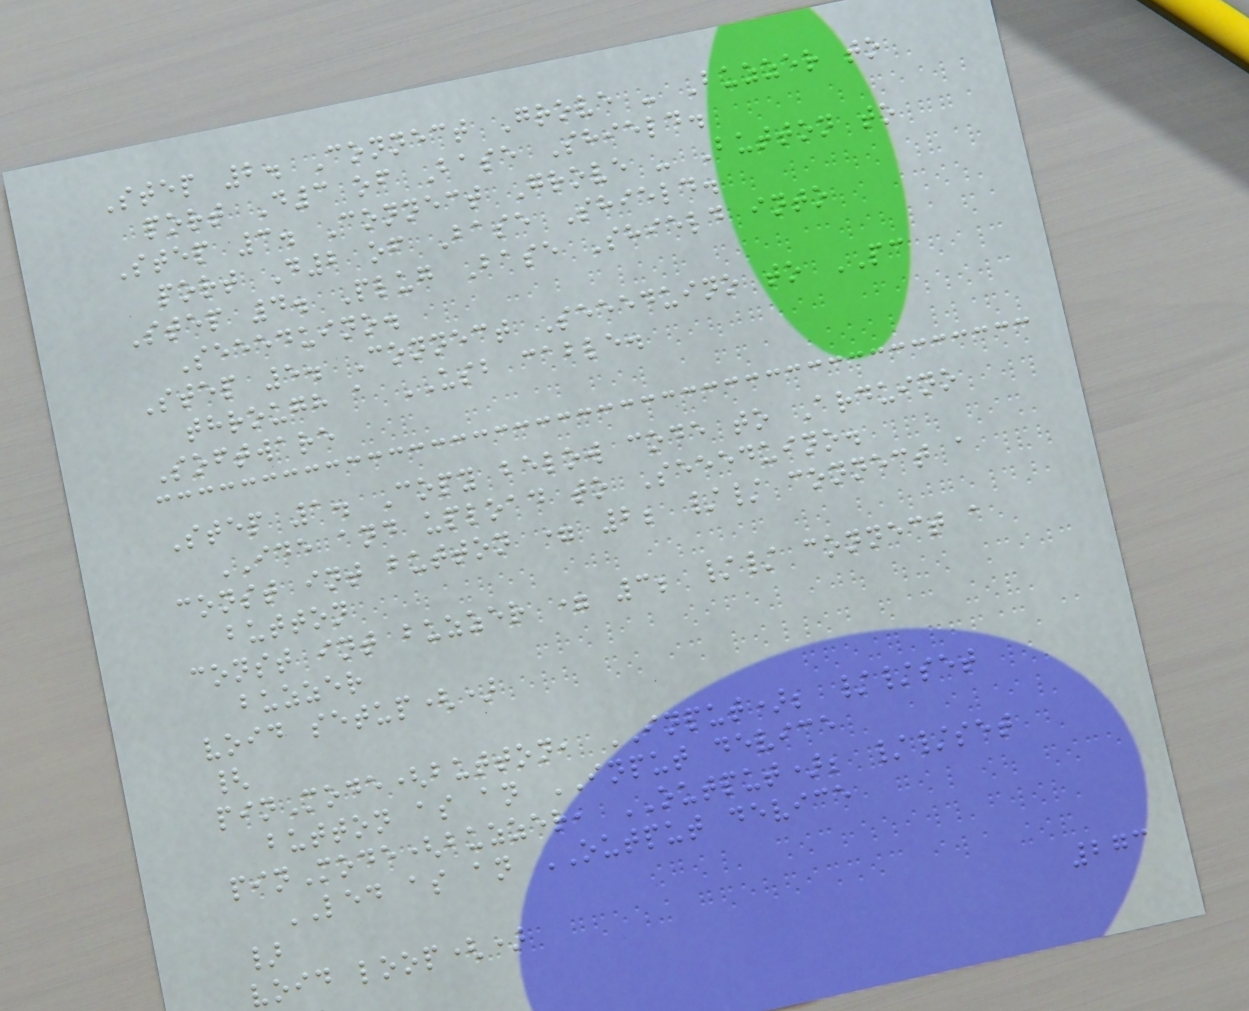Step 2. Connect Grove - Buzzer to
port D3 of Base Shield.
Step 3. Connect Grove - Button to
port D2 of Base Shield.
Step 4. Plug Base Shield into
Seeeduino.
Step 5. Connect Seeeduino to PC
through a USB cable.
Software
Step 1. Copy below code to Arduino
IDE and upload to Seeeduino.
const int button = 2; // connect a
button
const int buzzer = 3; // connect a
buzzer
void setup()
{
pinMode(button, INPUT); //set
button as an INPUT device
pinMode(buzzer, OUTPUT); //set
LED as an OUTPUT device
}
void loop()
273
